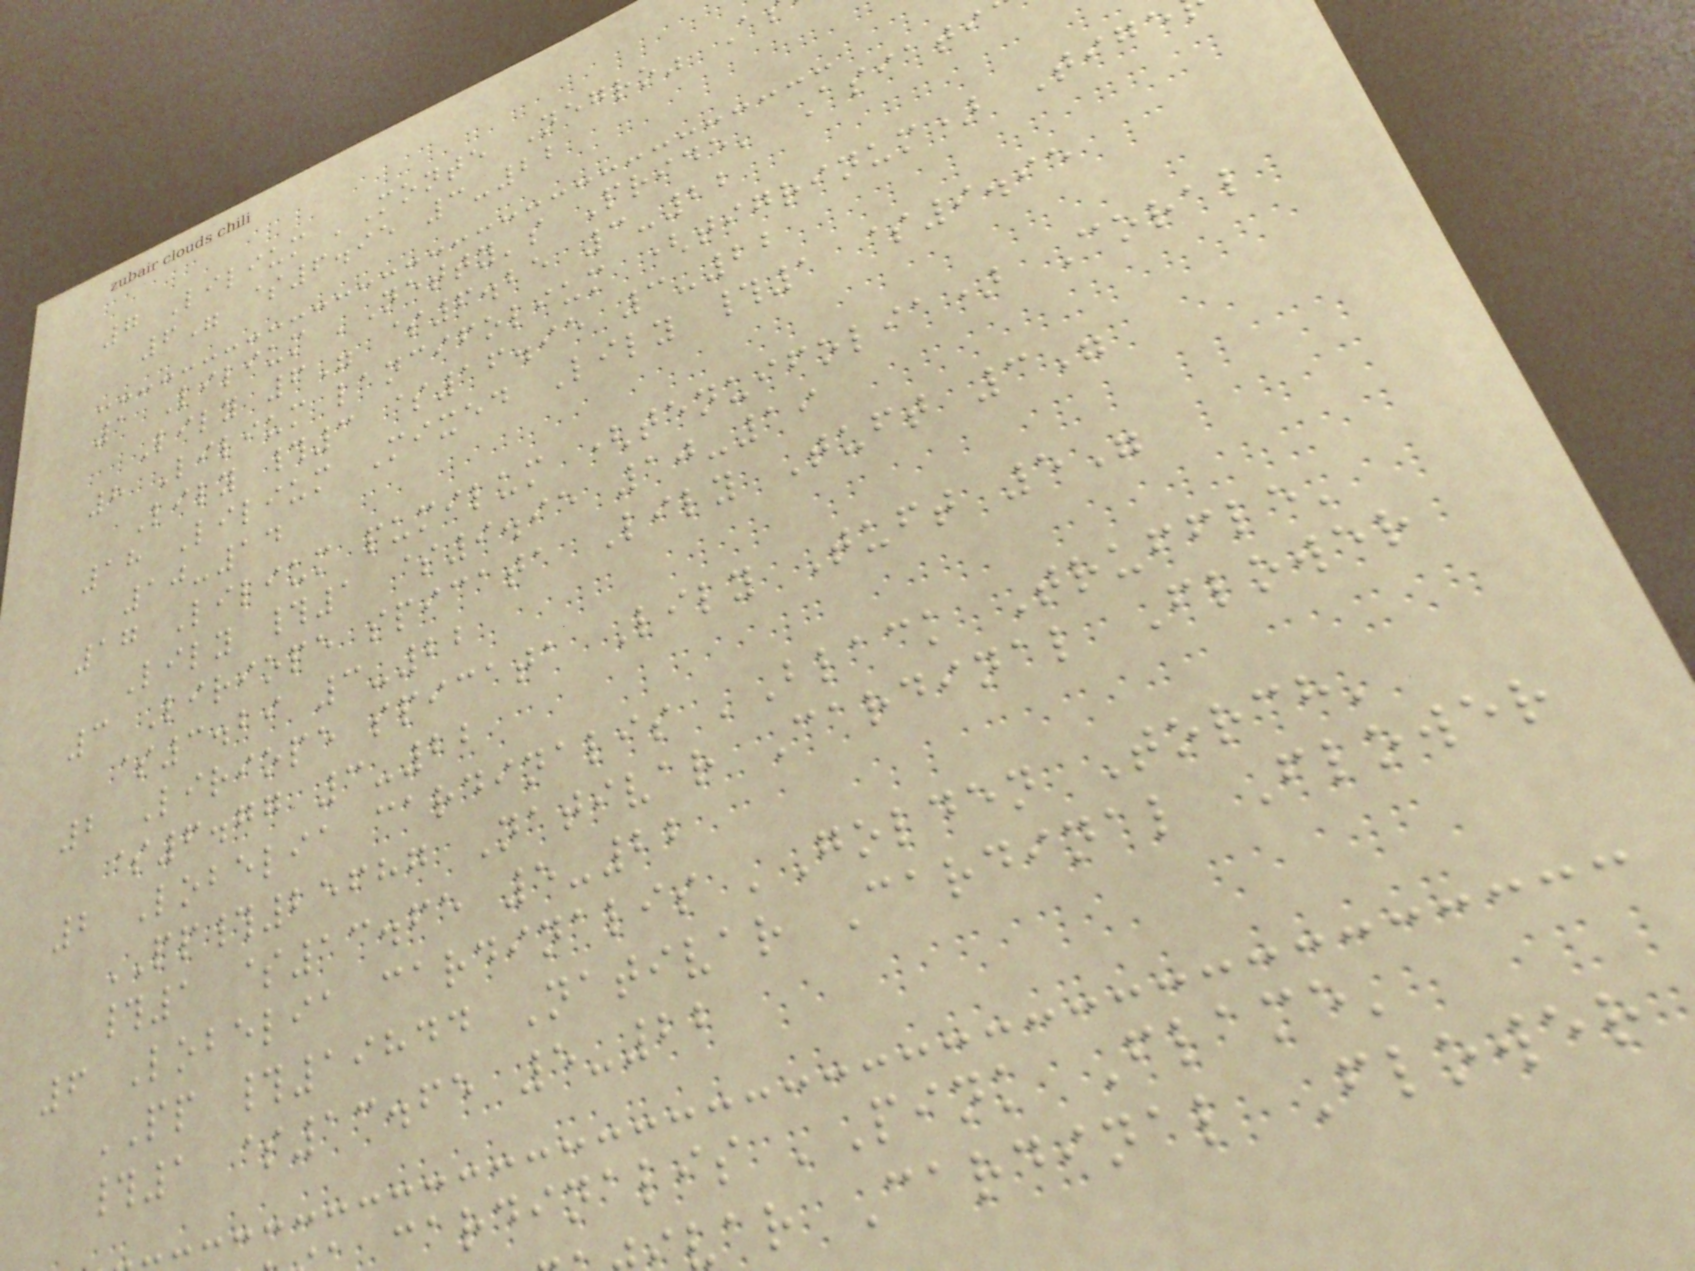7 Lilium 'Monte Negro" A
6" $6.95 3-22
1 Lilium 'Netty's Pride' Asiati
Lily 6" $6.25 3-22
8 Lilium lancifolium (tigrinum) Tige
Lily #3 $16.95 3-22
18 Lilium Mixed Lily #1 $9.95
10-14
17 Lilium pumilum (tenuifolia) Coral
Lily #1 $9.95 10-19
3 Liriope spicata Lily Tuft 3"
$3.29 3-22
2 Liriope spicata Lily Tuft 5"
$6.77 3-22
2 Lobelia cardinalis 'Black Truffle'
PP#25687 Nativar Cardinal Flower
#1 $13.65 5-22
6 Lobelia cardinalis 'Golden Torch'
PP #19844 Nativar Cardinal Flower
#1 $13.65 5-22
cardinalis 'Pink Flame'
var Cardinal Flower
